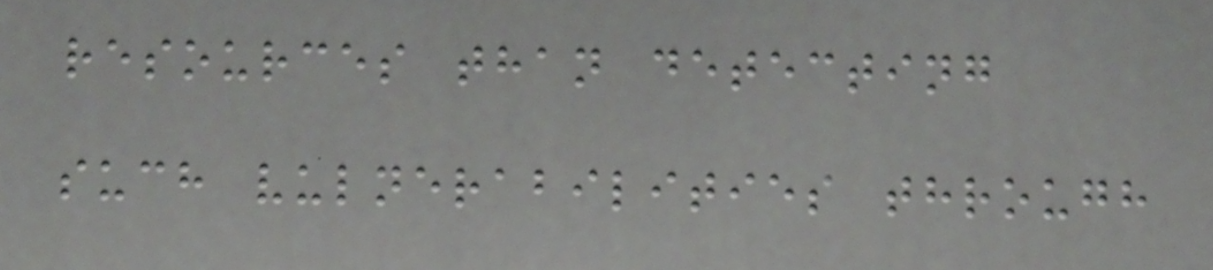resources than detecting
such vulnerabilities through
